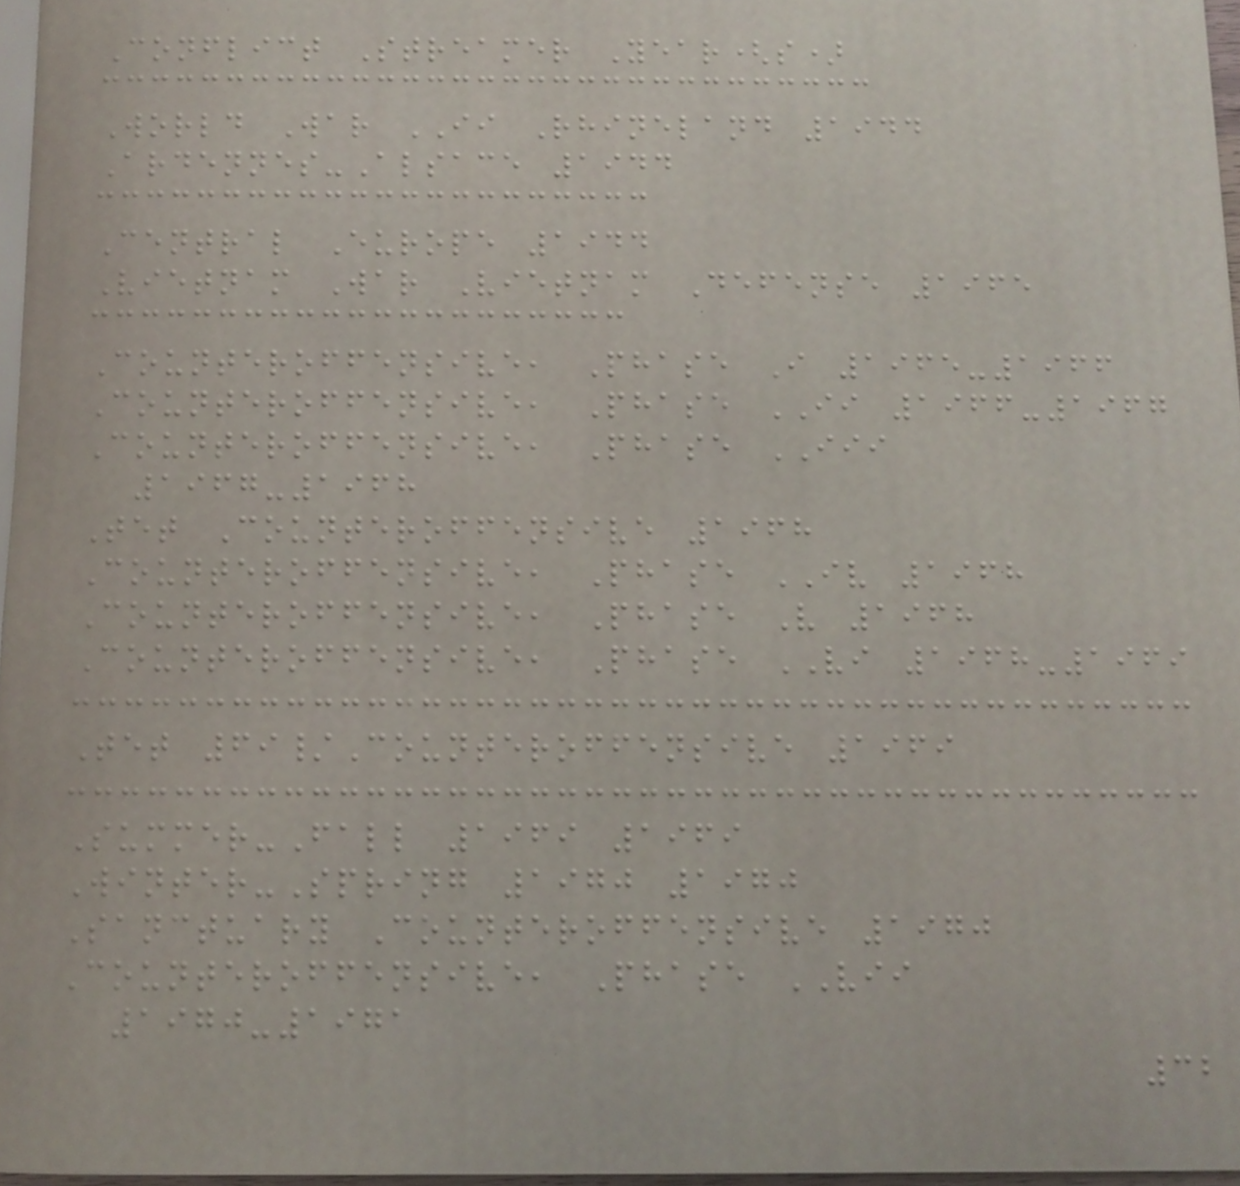Conflict Streamer Year(s)
World War II Rhineland 1944
Ardennes-Alsace 1944
Central Europe 1944
Vietnam War Vietnam Defense 1965
Counteroffensive, Phase I 1965-1966
Counteroffensive, Phase II 1966-1967
Counteroffensive, Phase III
1967-1968
Tet Counteroffensive 1968
Counteroffensive, Phase IV 1968
Counteroffensive, Phase V 1968
Counteroffensive, Phase VI 1968-1969
Tet 69/Counteroffensive 1969
Summer-Fall 1969 1969
Winter-Spring 1970 1970
Sanctuary Counteroffensive 1970
Counteroffensive, Phase VII
1970-1971
32
